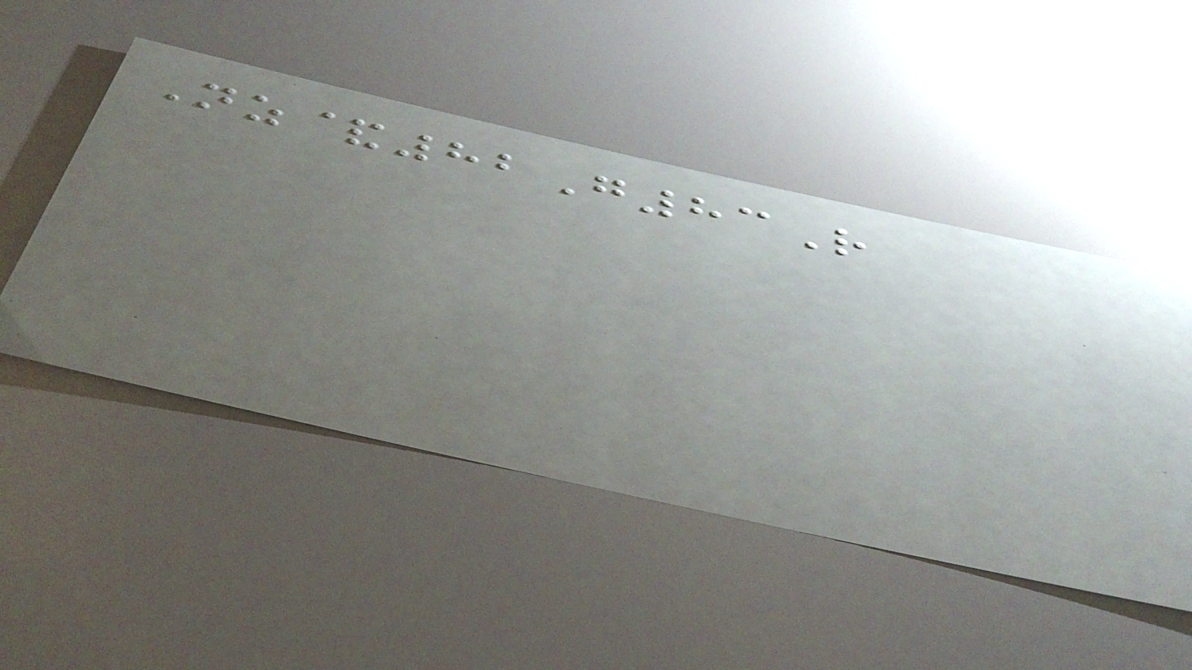Nz&82G83R
